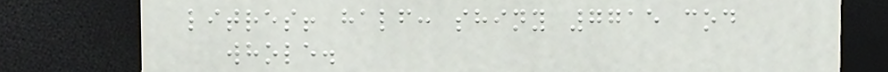litres! half: shiny 7715 cod
whole.
